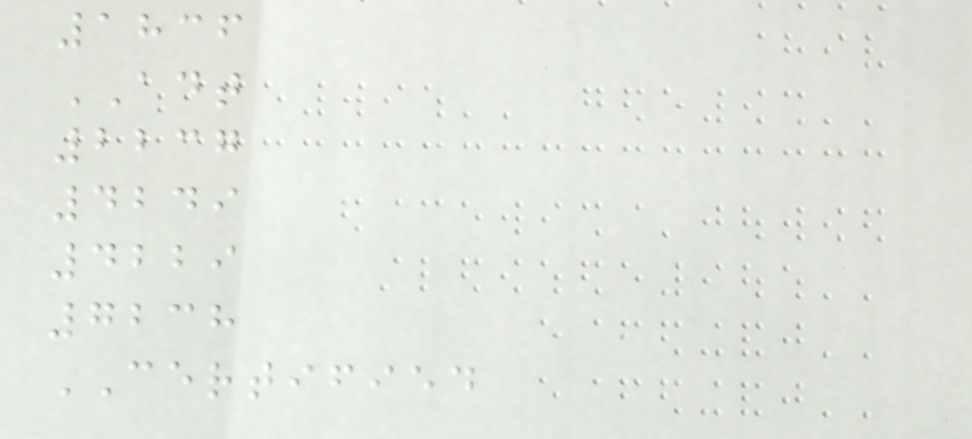1836
ADT
2237
4249
4229
7238
CERTIFIED
